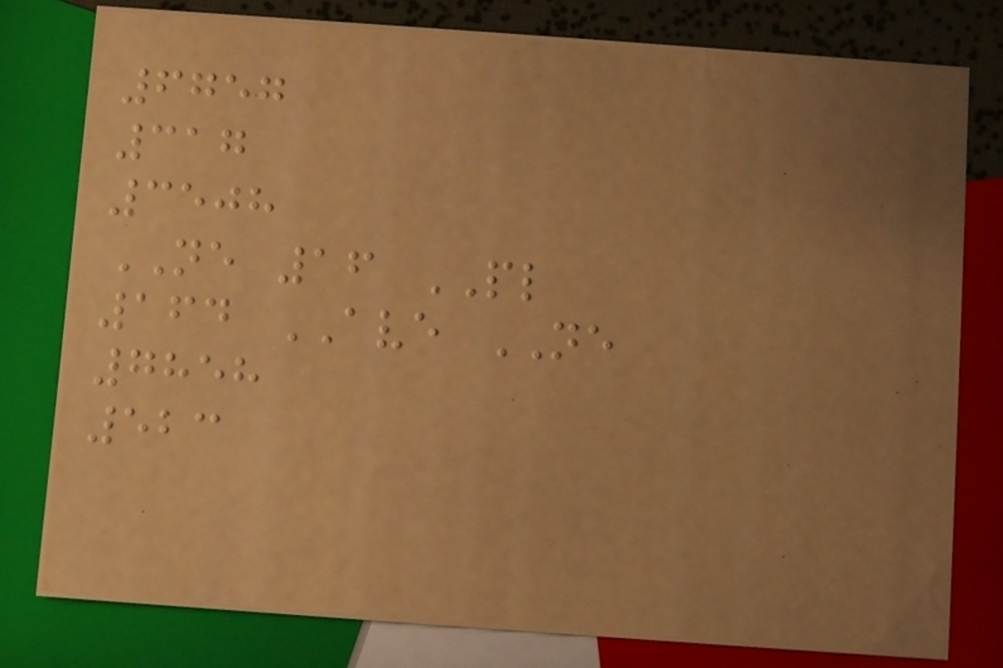6757
317
3508
NE 16 PL
164 AVE NE
7858
523
